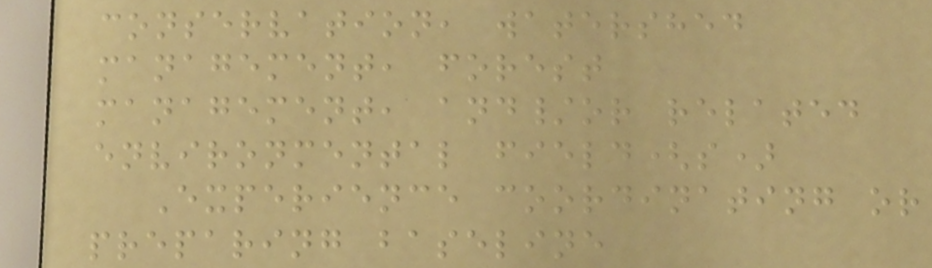conservation, watershed
management, forest
management, and/or related
environmental field(s)
Experience coordinating or
preparing baseline
